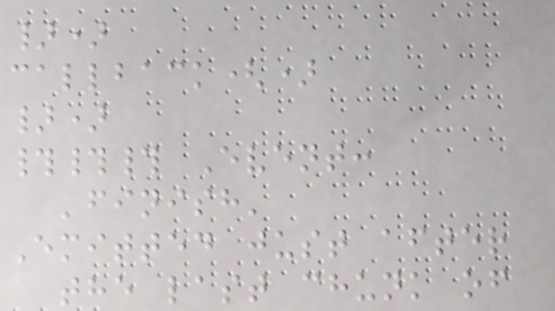})
callback()
})
### Event:
'finish'
Emitted just after
the last chunk of
